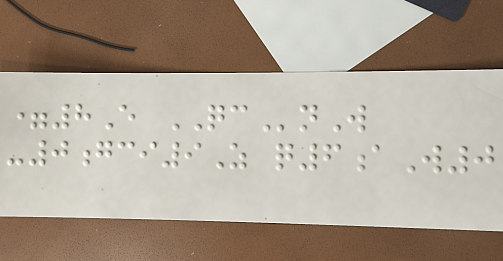=8E QCnW
-0gci9Z q6aW0
